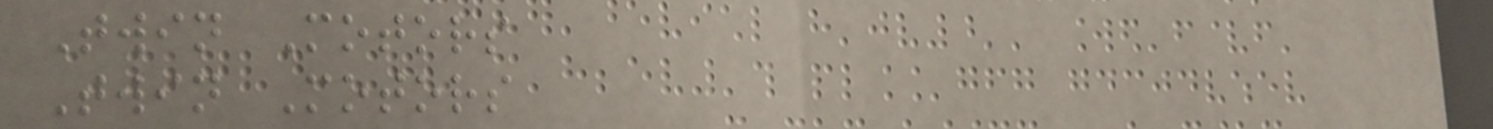Twin Motors
Twin Motors
